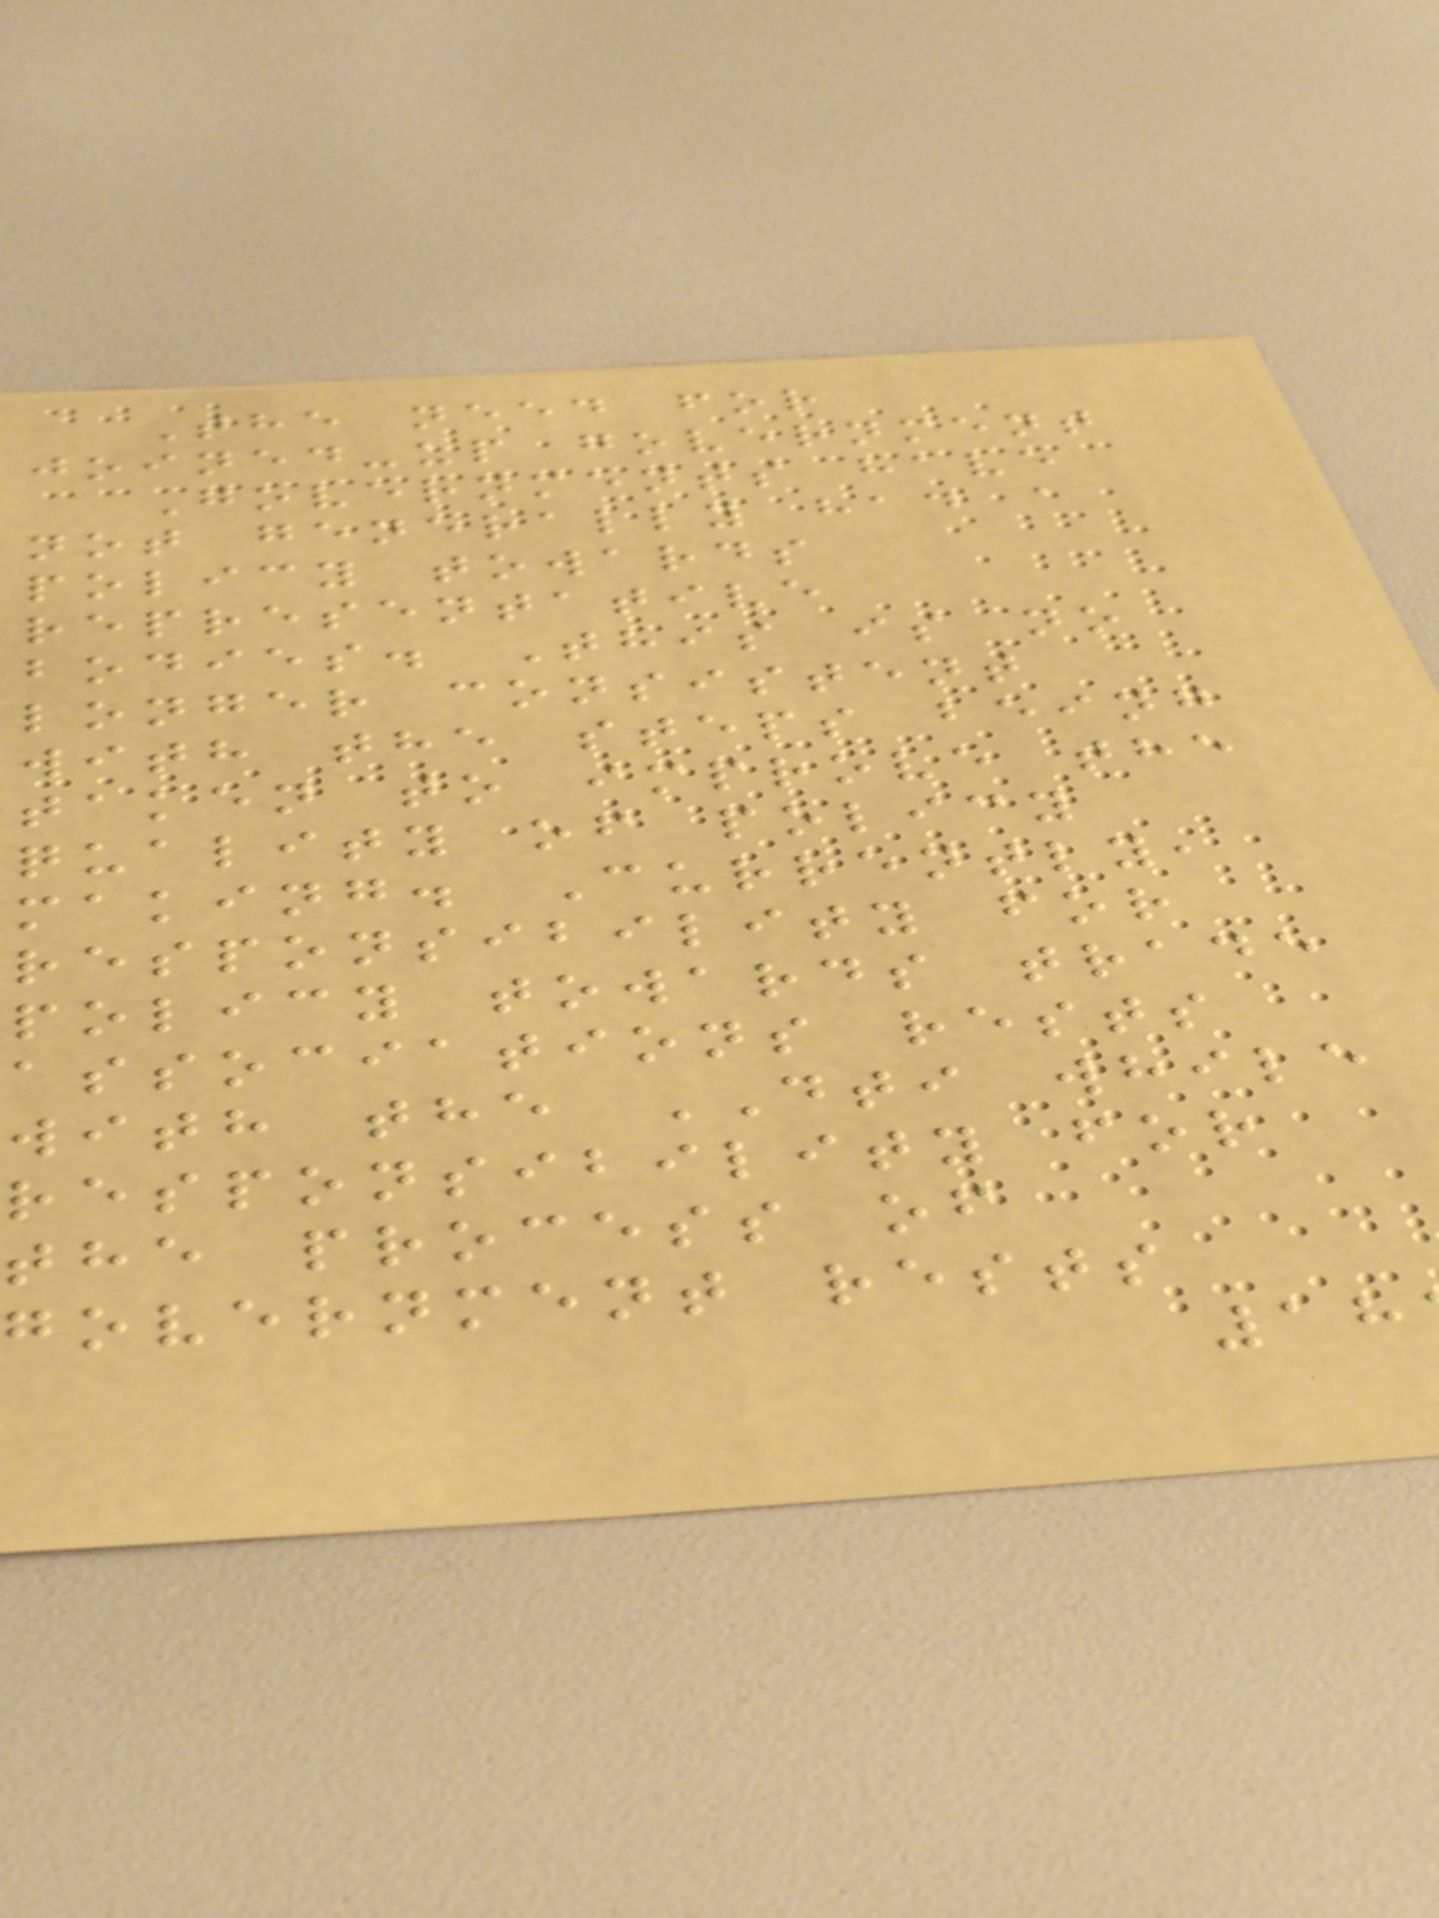The need for
joined-up government
Governments have
not generally had a
policy towards
representative
bodies. This is no
longer consistent
with the steps being
taken to improve the
quality of policy
making. Currently,
responsibility for
policy towards trade
associations rests
with the DTI while
responsibility for
the process of
government rests
